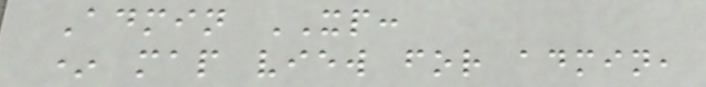Admin XP:
* map view for admin,
